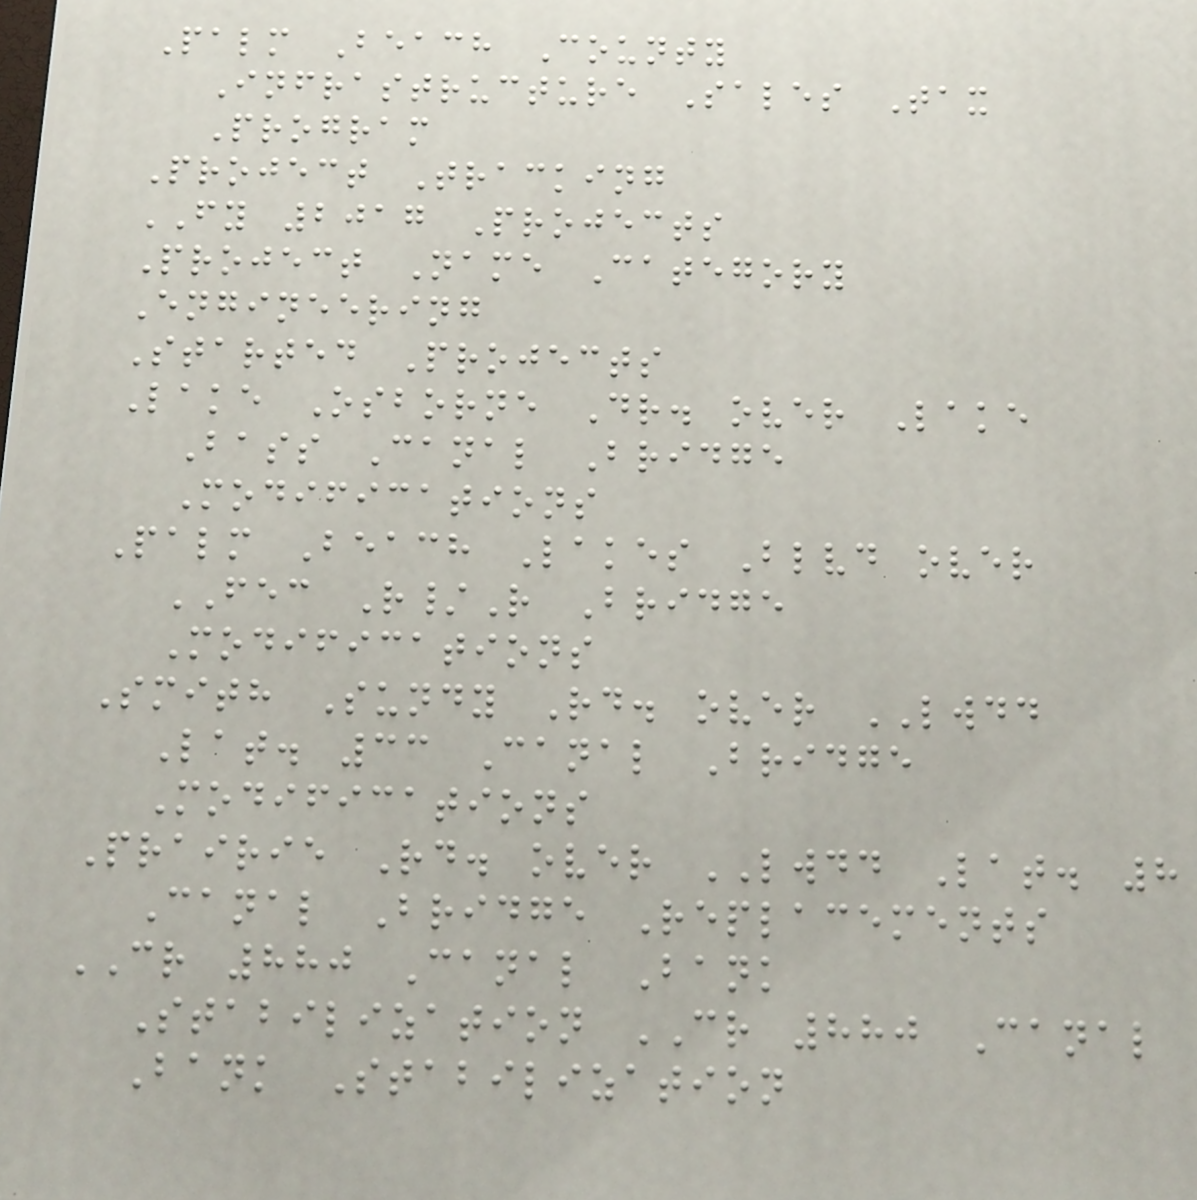Palm Beach County
Infrastructure Sales Tax
Program
Project Tracking
FY 2017 Projects
Project Name Category
Engineering
Started Projects
Lake Osborne Dr. over Lake
Bass Canal Bridge
Modifications
Palm Beach Lakes Blvd over
FEC R/R Bridge
Modifications
Smith Sundy Rd. over LWDD
Lat. 33 Canal Bridge
Modifications
Prairie Rd. over LWDD Lat. 8
Canal Bridge Replacements
CR 880 Canal Bank
Stabilization CR 880 Canal
Bank Stabilization
